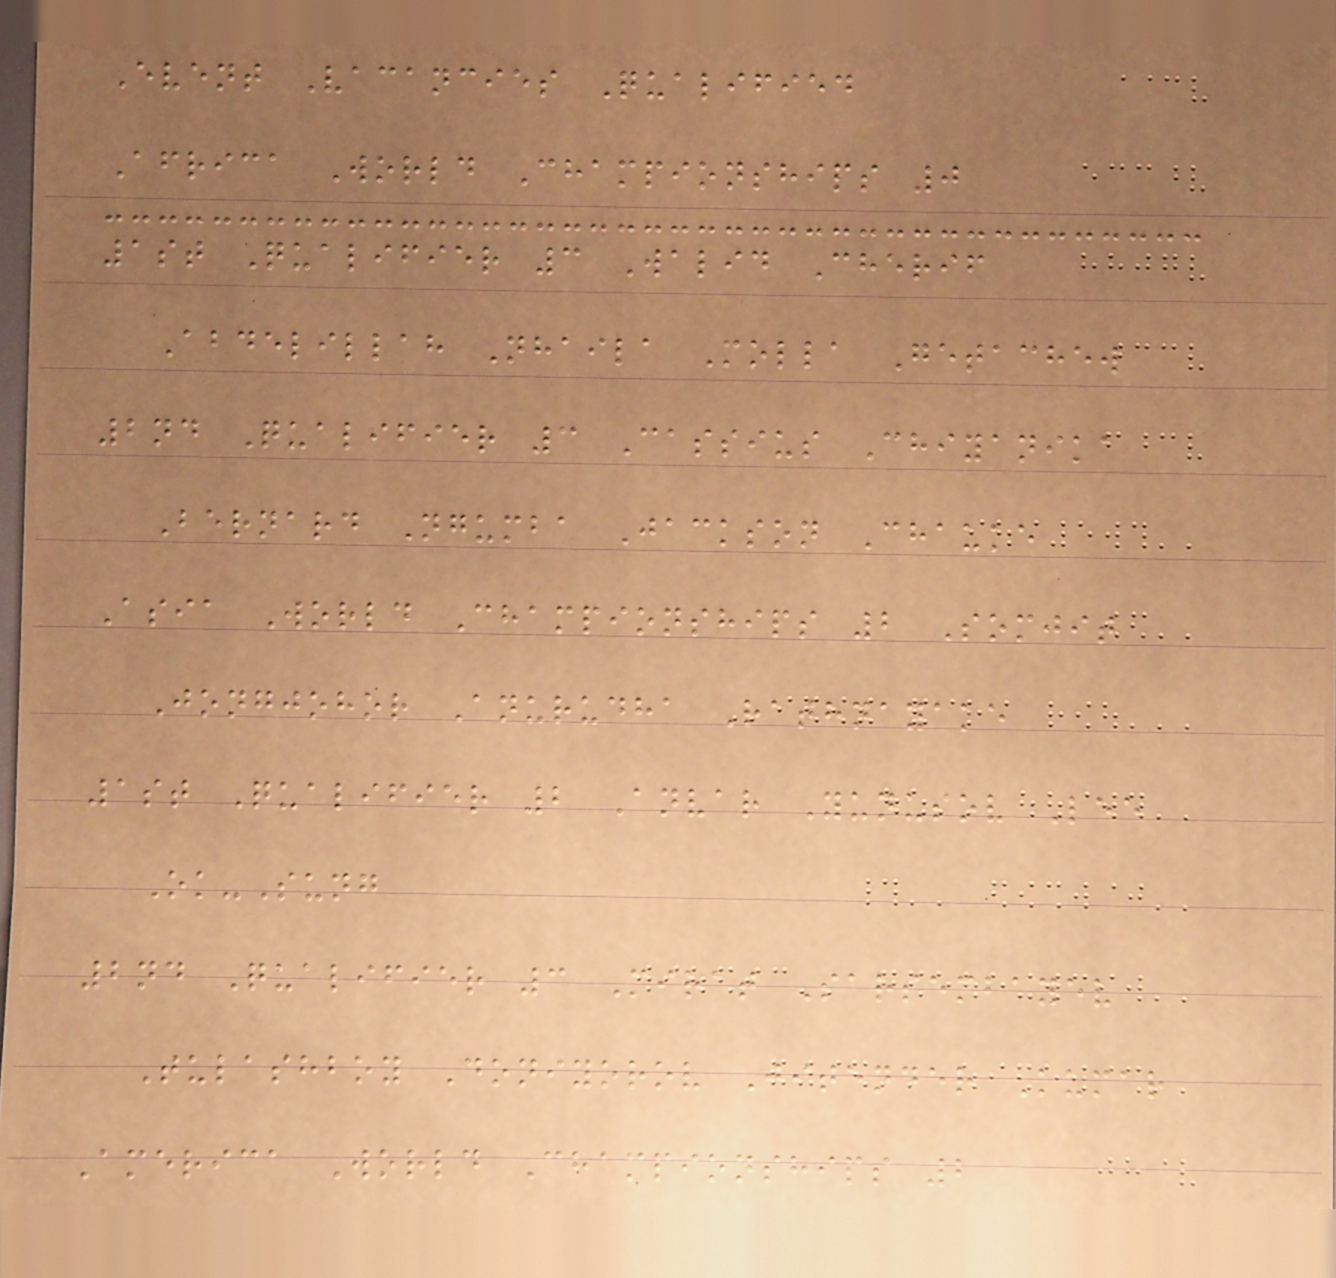Event Vacancies Qualified
Africa World Championships 0
1st Qualifier 3 Walid Cherif
Abdelillah Nhaila Molla Getachew
2nd Qualifier 3 Cassius Chiyanika
Bernard Ngumba Jackson Chauke
Asia World Championships 2 Somjit
Jongjohor Anurudha Rathnayake
1st Qualifier 2 Anvar Yunusov Lee
Ok-Sung
2nd Qualifier 3 Mirat Sarsembayev
Tulashboy Doniyorov Jitender Kumar
America World Championships 2
